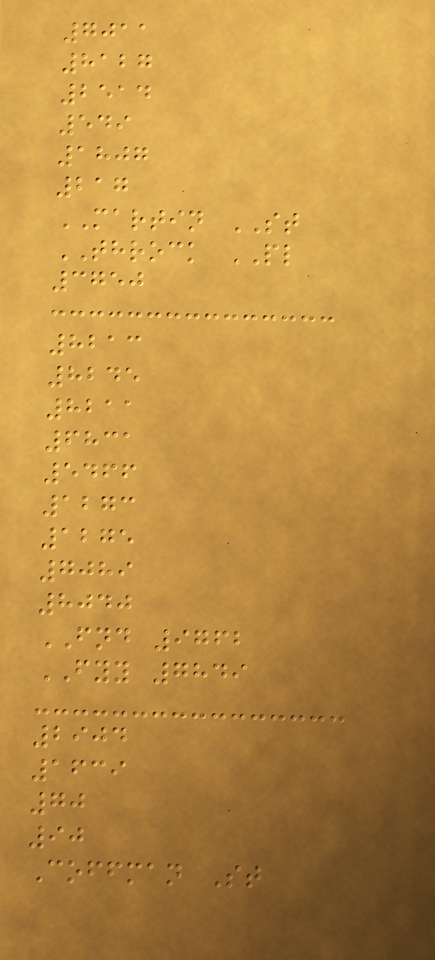7011
8127
2514
549
1807
217
MARTIN ST
THROCK PL
3750
8213
8245
8211
6831
5466
1273
1275
7089
8040
FND 9762
FYY 7849
2904
1639
70
90
Coffman St
